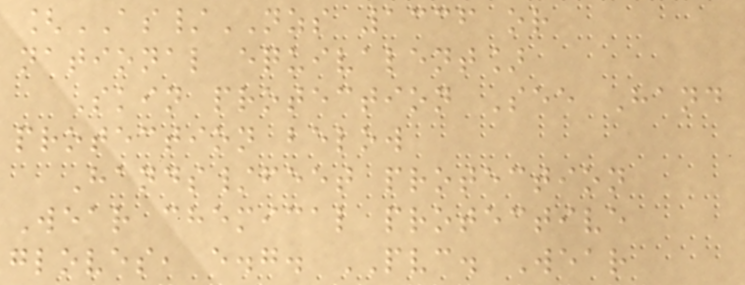[AS/NZS 1336 or
national equivalent]
Skin protection See Hand
protection below
Hands/feet protection
Wear chemical protective
gloves, e.g. PVC. Wear
